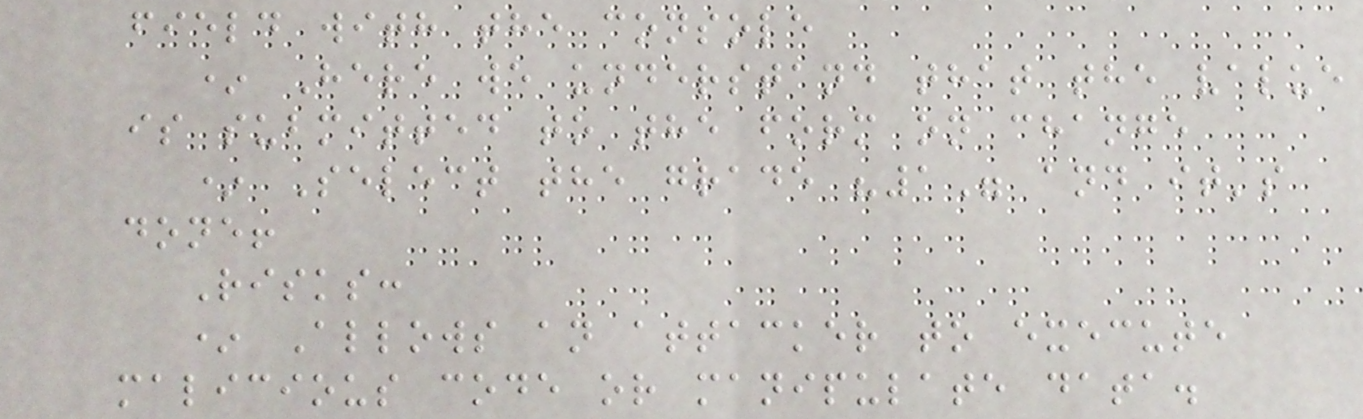field with the console
* Here we understand that the value
is submitted to the form on change
* Select the grade "1" and it's
done!
Risks:
* Allows an attacker to execute
malicious code or manipulate data.
